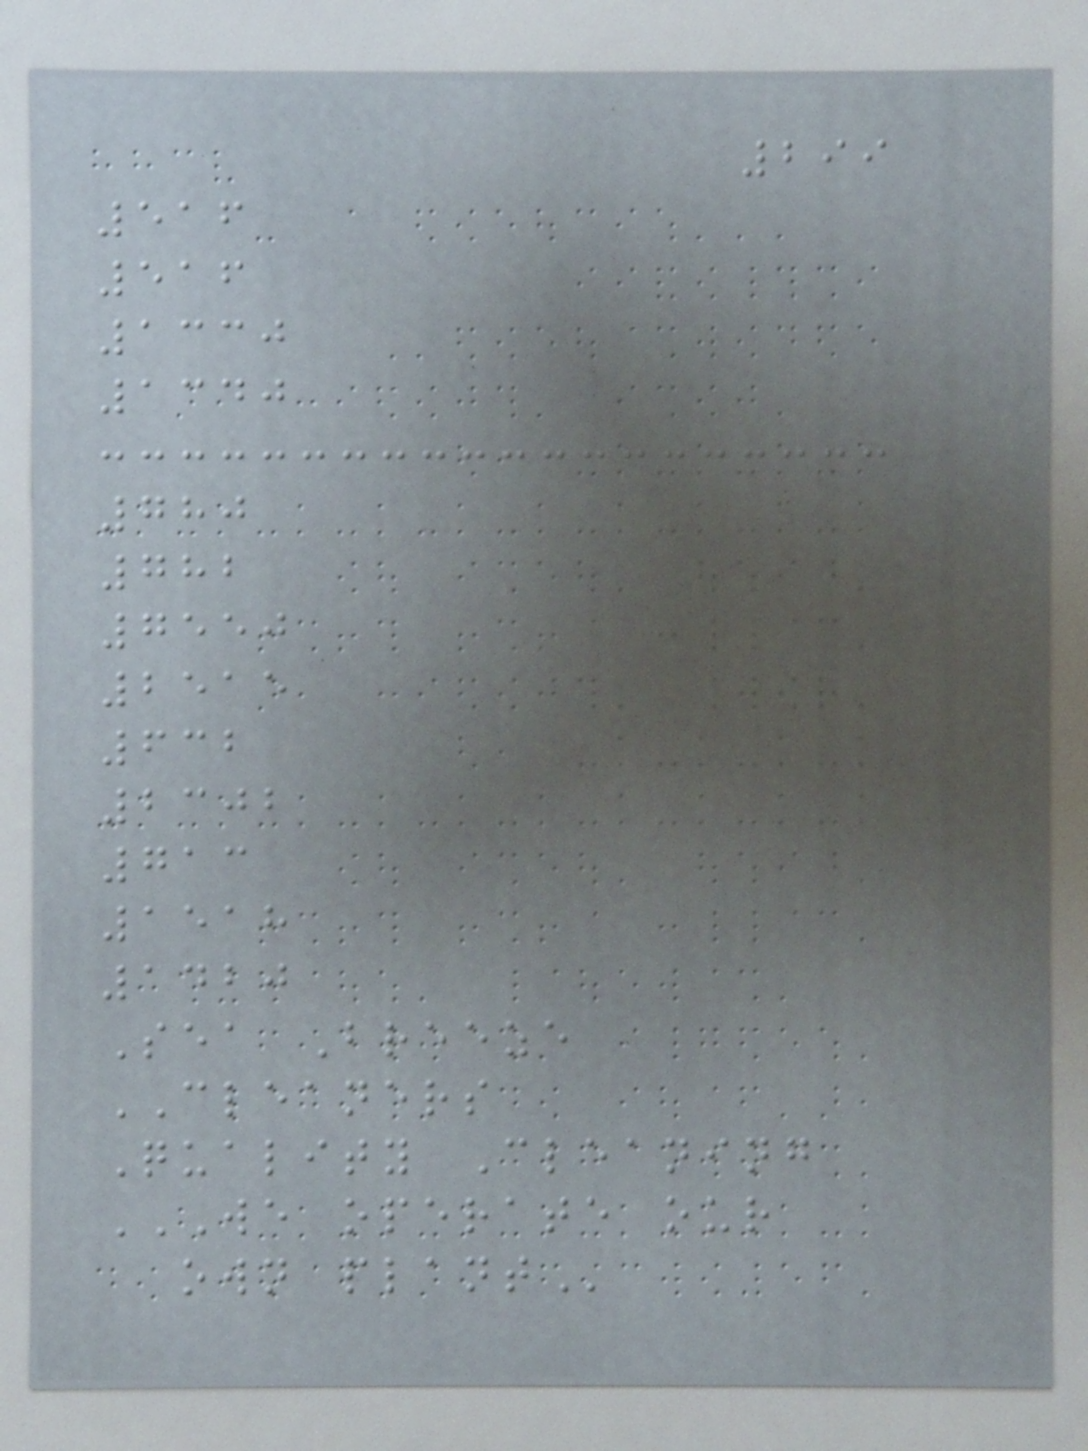299
516
516
1330
1340
780
782
7550
2515
632
2302
713
1518
1420
Sea Breeze
CLEANERS
Quality Cleaning
WE OPERATE OUR
OWN PLANT
